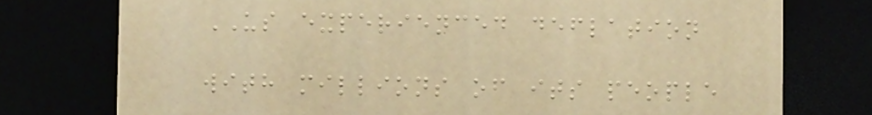US experienced deflation
with millions of its people
